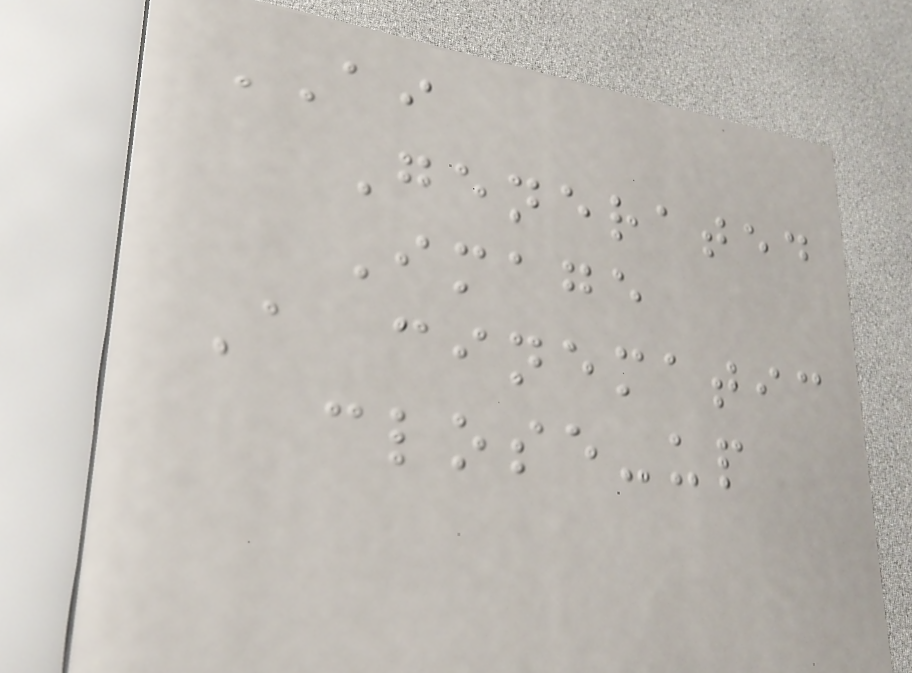AI
Generated
Image
A cinematic
close-up
